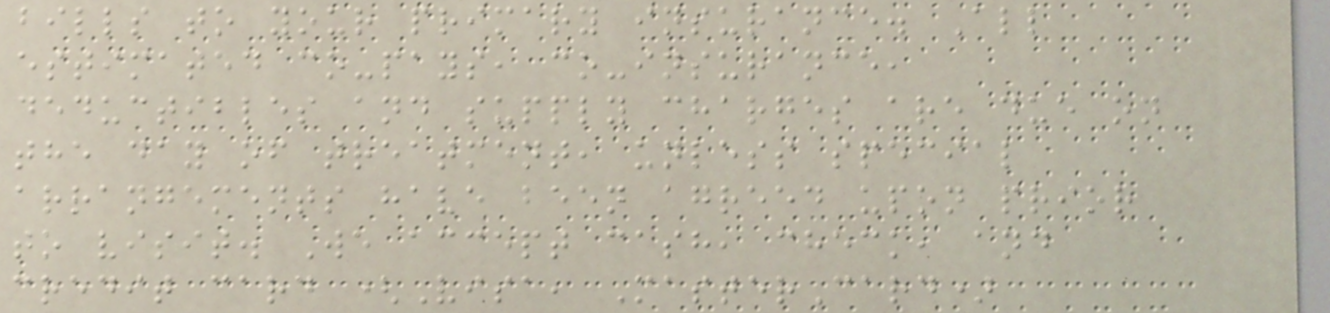bills to your primary insurance. All
estimated co-pays, co-insurance,
deductibles and supply charges are due on
the day of treatment, unless special
arrangements have been agreed upon prior
to visit. We accept cash, check, and
credit card (Visa, MasterCard)
